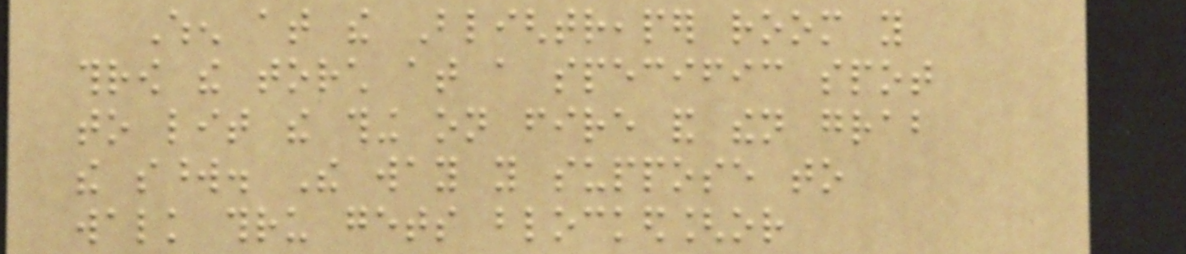When at the Blightreaper room you
throw the torch at a specific spot
to lit the thing on fire and then grab
the sword. The way you suppose to
walk thru gets blocked[or
